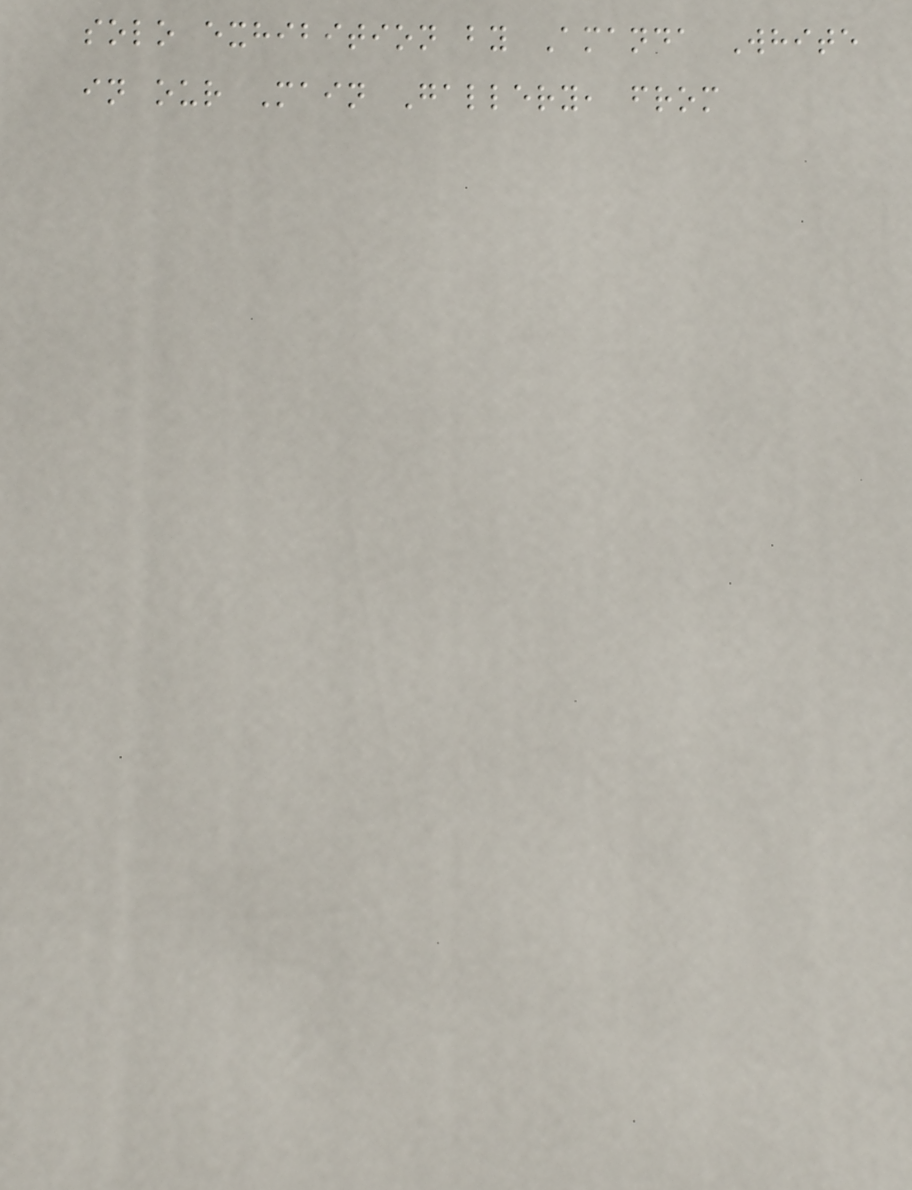solo exhibition by Amanda White
in our Main Gallery, from
